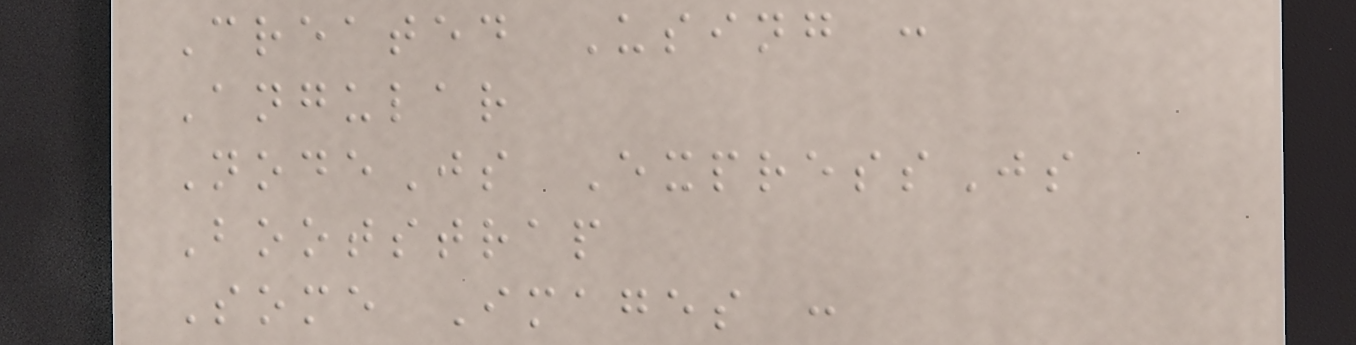Created Using :
Angular
NodeJs ExpressJs
Bootstrap
Some Images :
